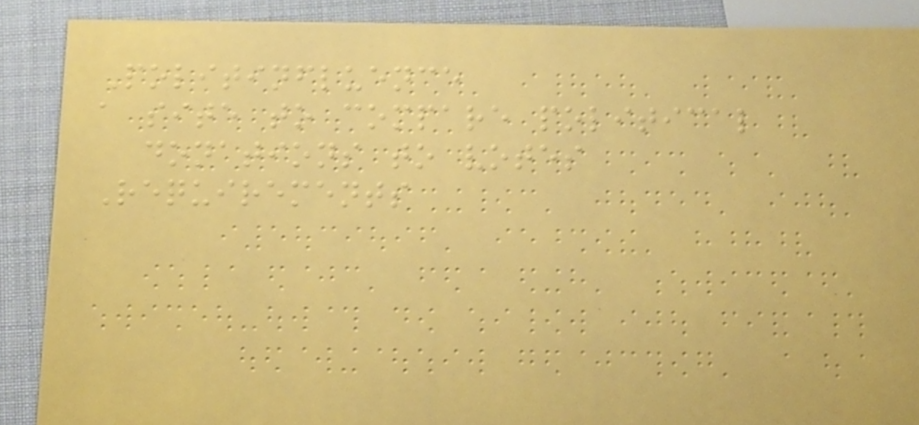Politinfluence
a site to compare political
donations to votes
Requirements
